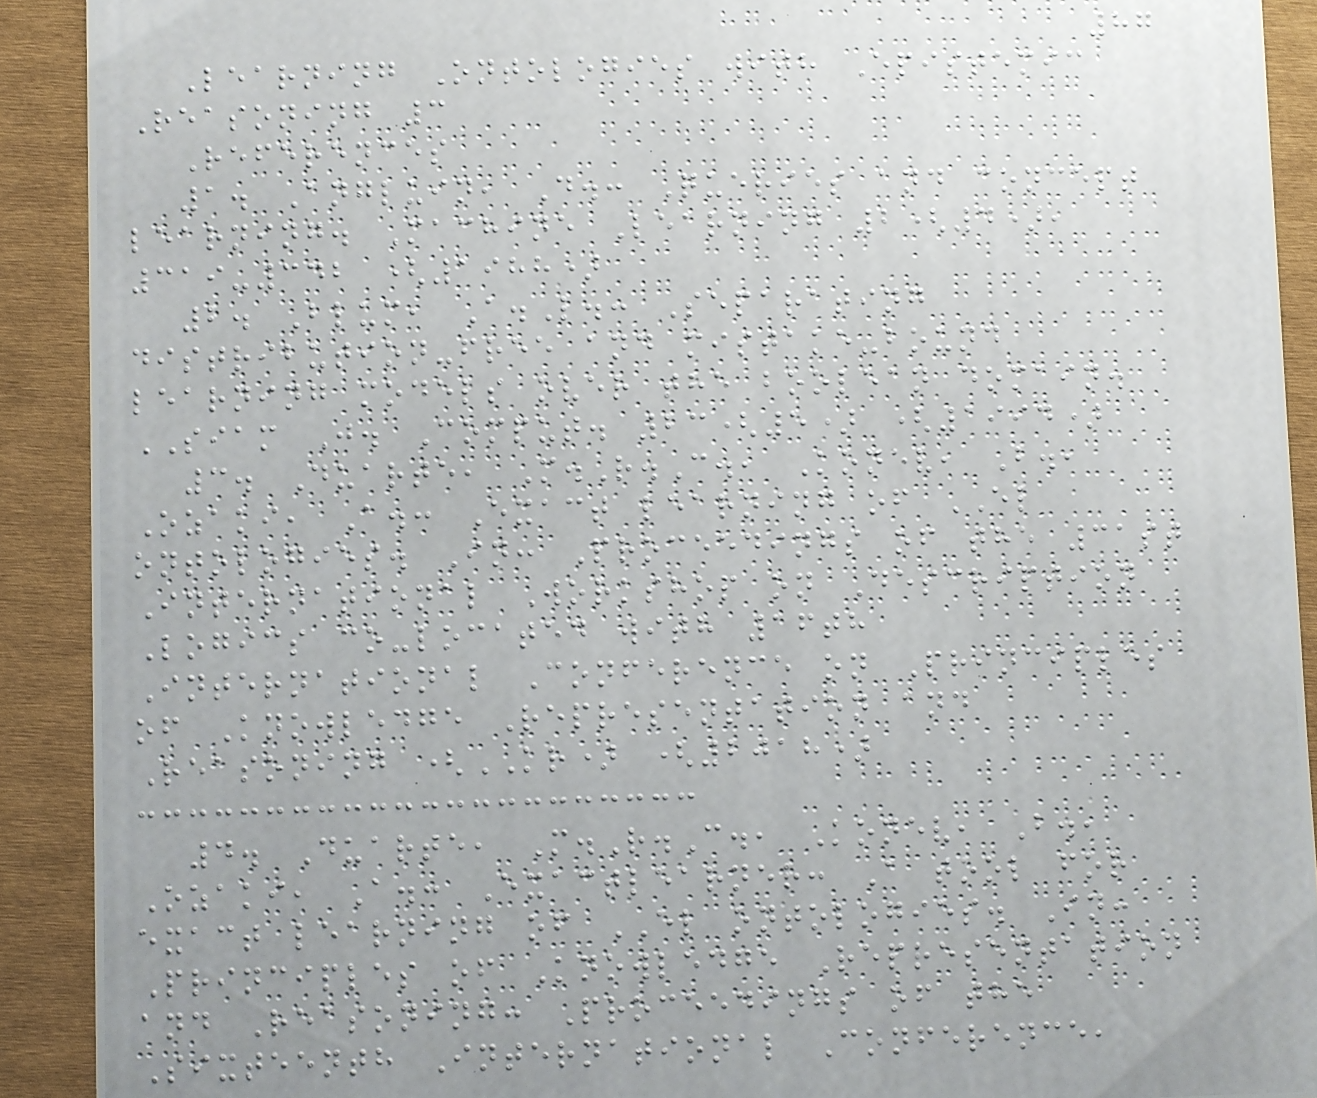87
Learning Ontologies with Epistemic
Reasoning 3
References
1. Angluin, D.: Queries and concept
learning. Machine Learning 2(4),
319-342 (1988)
2. Blum, A.L.: Separating
distribution-free and mistake-bound
learning models over the boolean domain.
SIAM J. Comput. 23(5) (1994)
3. Duarte, M.R.C., Konev, B.,
Ozaki, A.: Exact learning of EL
ontologies. In: Proceedings of the 31st
International Workshop on Description
Logics co-located with 16th
International Conference on Principles
of Knowledge Representation and
Reasoning (KR) (2018)
4. Duarte, M.R.C., Konev, B.,
Ozaki, A.: Exactlearner: A tool for
exact learning of EL ontologies. In:
Principles of Knowledge Representation
and Reasoning: Proceedings of the
Sixteenth International Conference,
